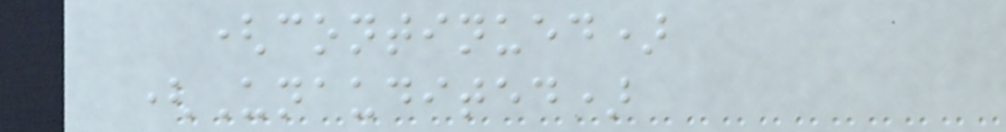(continued)
(Unaudited)
